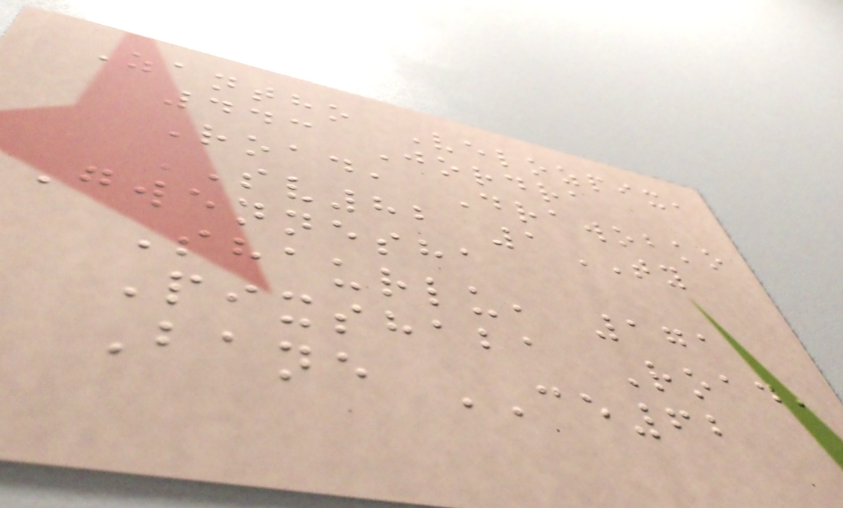Zantho Velozpix,
443 Jordra
Road, Drawobko
SV82 1TY
Gwennesha
Shaurlu, 171
Pixshaba Road,
Bane CE62
